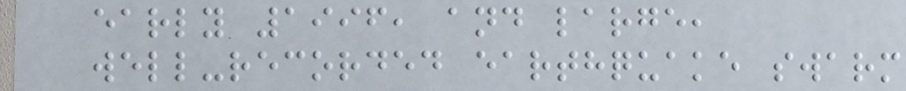early 1996, and large,
well-recorded earthquake swarm
